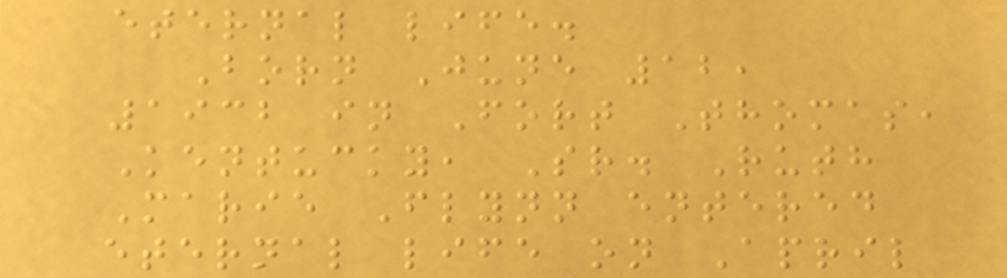eternal life.
Born June 12,
1932 in Fort Thomas,
Kentucky, Sr. Ruth
Marie Flynn entered
eternal life on April
